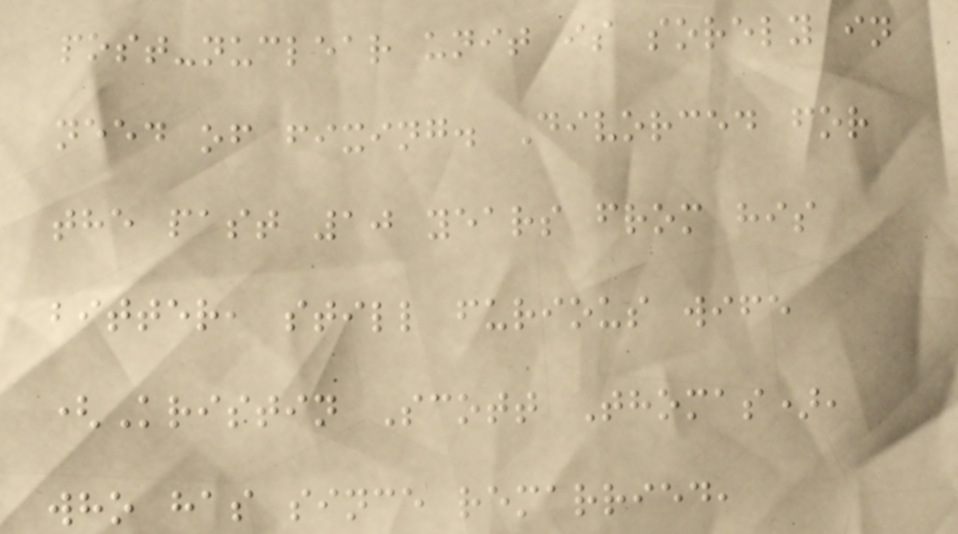post-nuclear unit is sorely in
need of fixing. Divorced for
the past 10 years from his
bitter, still furious wife
(Kristin Scott Thomas),
who has since remarried,
